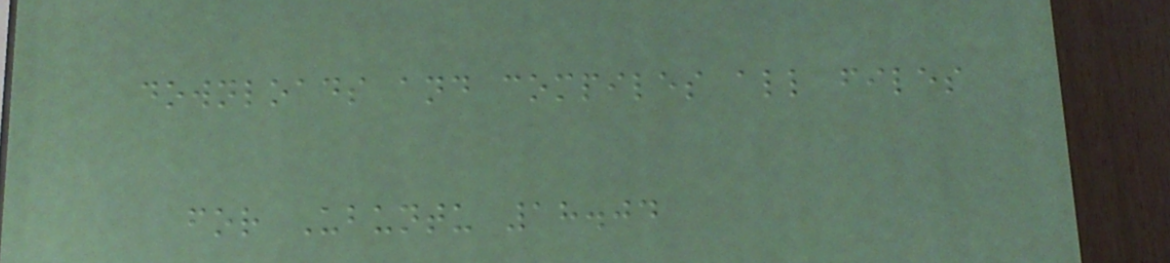downloads and compiles all files
for Ubuntu 18.04
